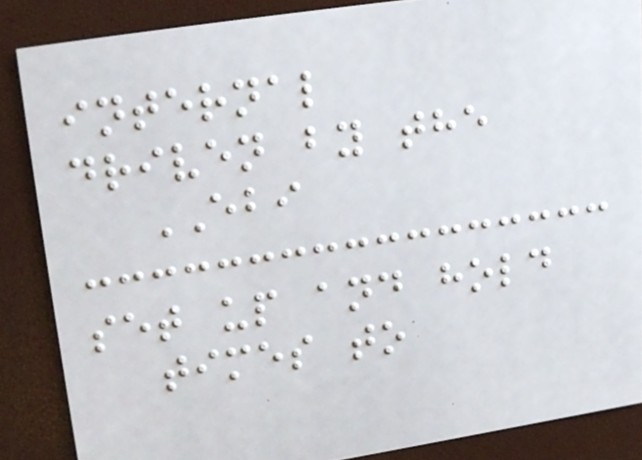internal
driven by the
EBI
set up and hold
times to
